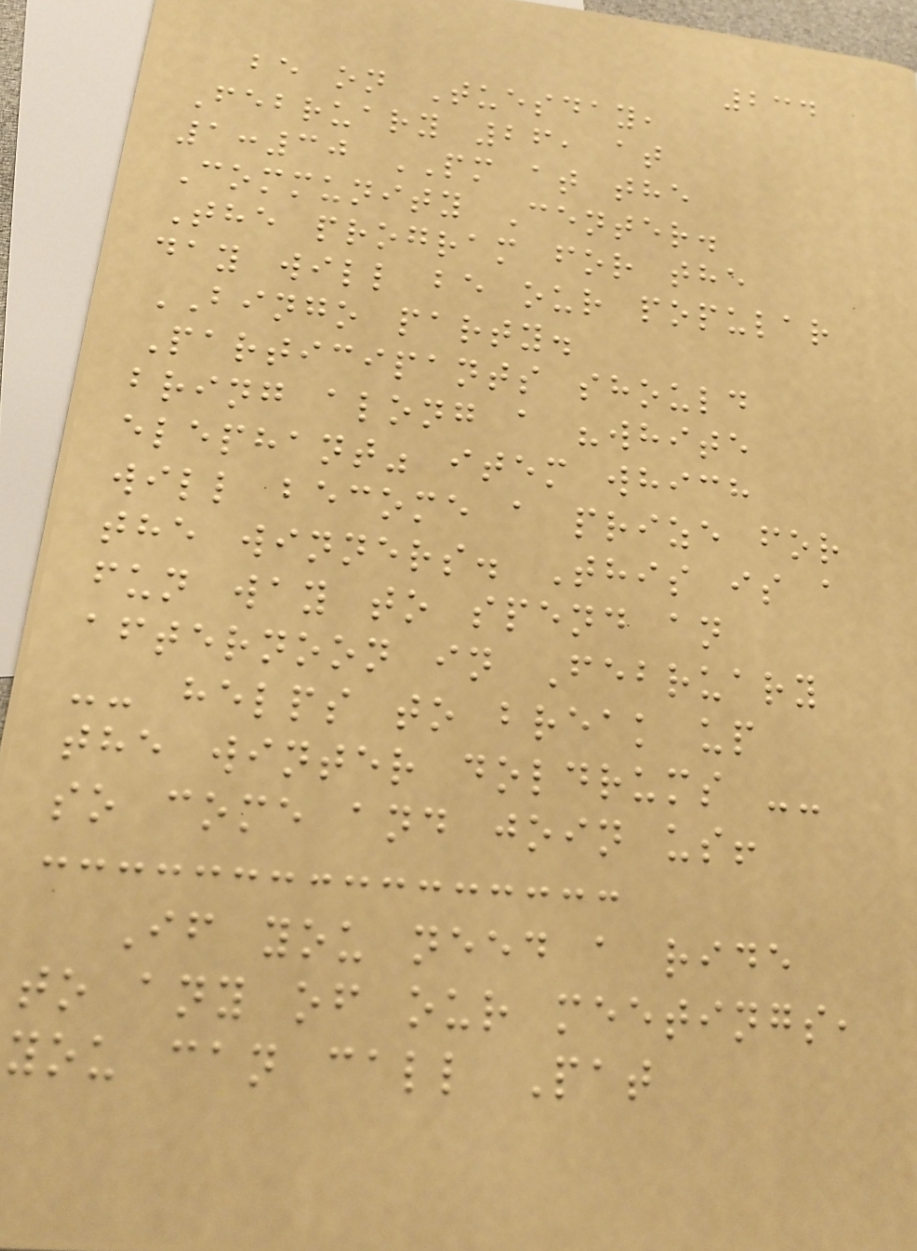234
be on Tuesday,
February 26, at
1:30 PM at the
Community Center.
The program for the
day will be our popular
BINGO party.
Participants should
bring along a "white
elephant" item which
will become a prize for
the winners. This is a
fun way to spend an
afternoon in February
-- helps to break up
the winter doldrums --
so come and join us!
If you need a ride
to any of our meetings,
you can call Pat
